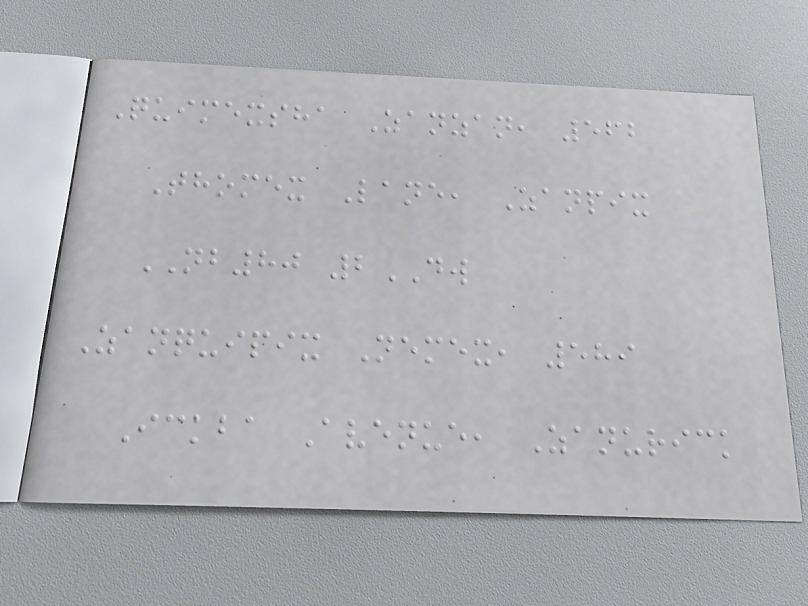Quimexsha Zanzan, 562
Thomex Lane, Zanpix
NB80 2DW
Zanquipix Nemex, 589
Ickba Avenue, Zanurick
